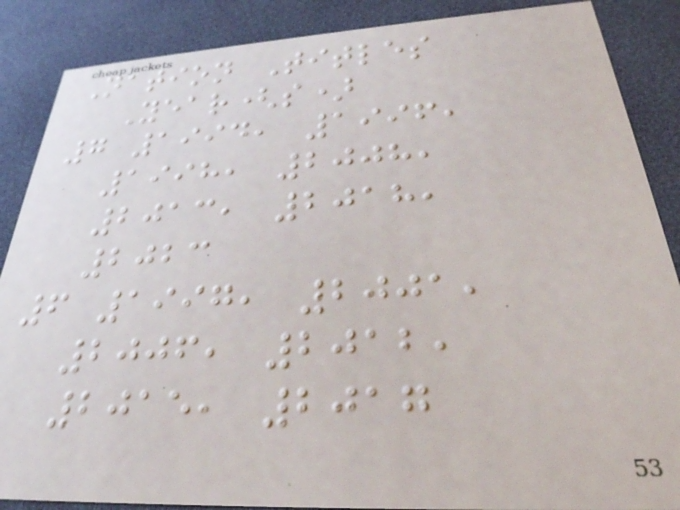Nation Titles
Year(s)
7 1994, 1996,
1998, 2008,
2013, 2018,
2023
6 1997, 2001,
2006, 2012,
2015, 2017
